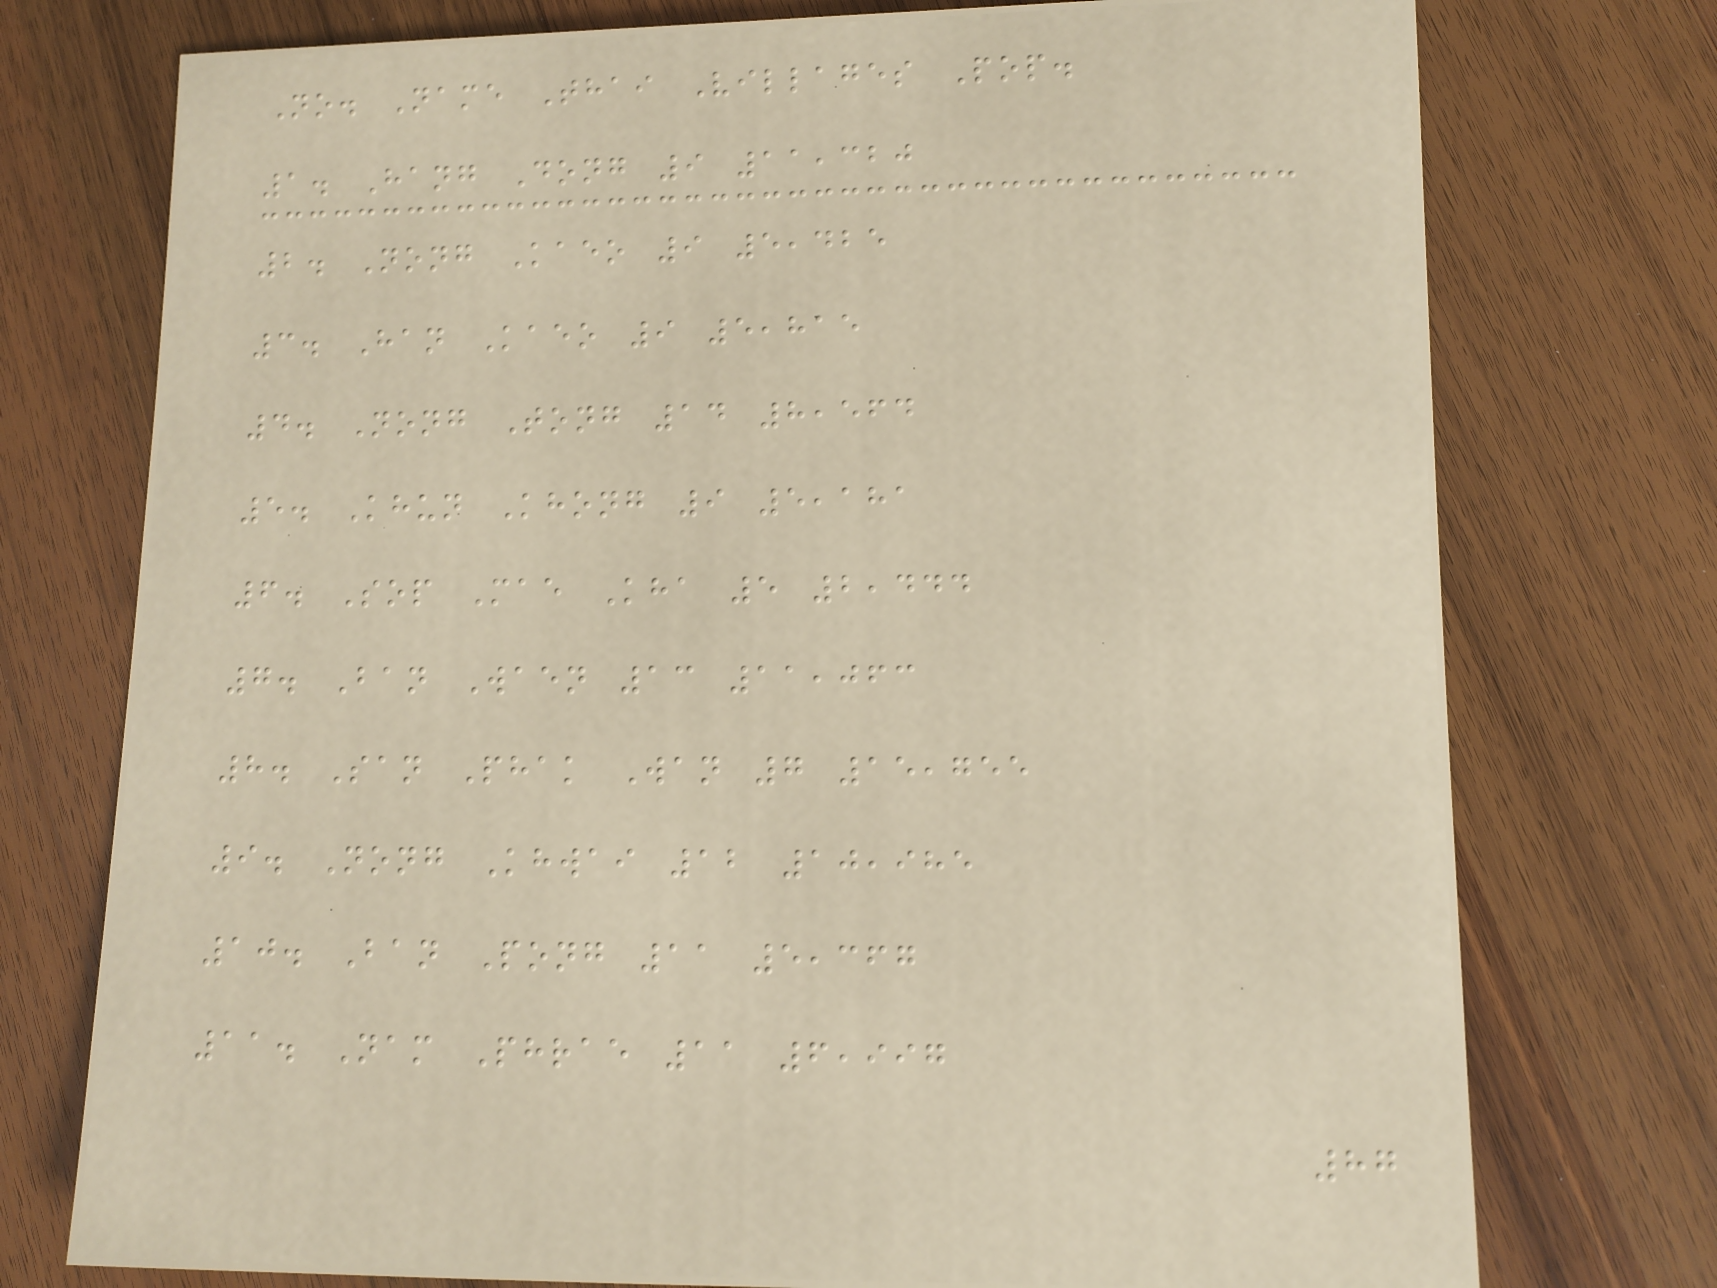No. Name Thai Villages Pop.
1. Hang Dong 9 11,320
2. Nong Kaeo 9 5,425
3. Han Kaeo 9 5,815
4. Nong Tong 14 8,564
5. Khun Khong 9 5,181
6. Sop Mae Kha 5 2,444
7. Ban Waen 13 11,063
8. San Phak Wan 7 15,755
9. Nong Khwai 12 10,985
10. Ban Pong 11 5,367
11. Nam Phrae 11 6,997
87
